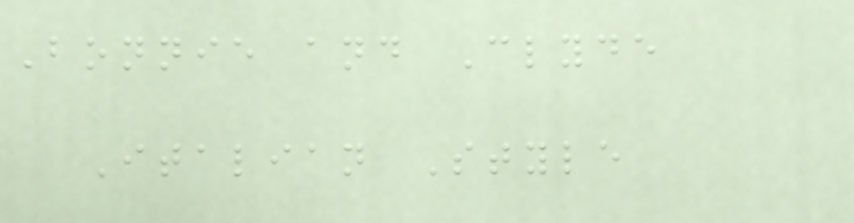Bonnie and Clyde
Italian Style
